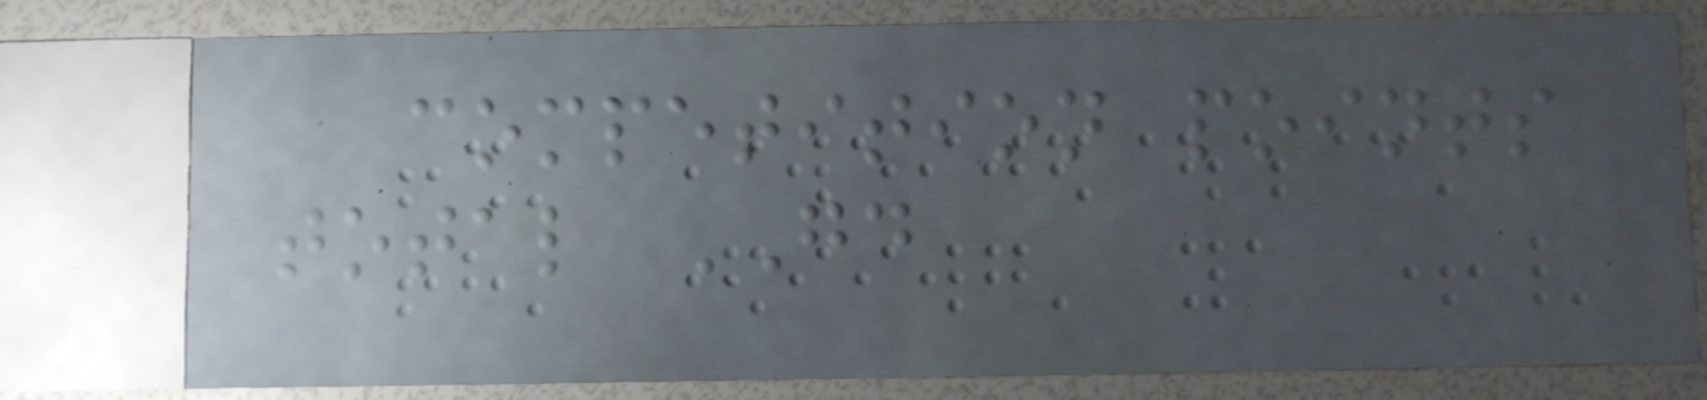competition points
total GD
